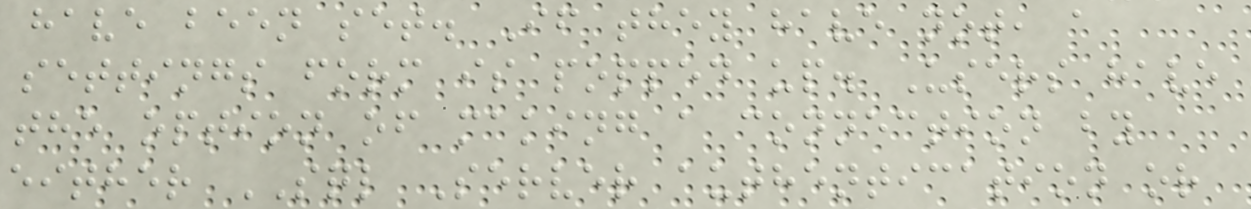have been set. If they have not, a
settings form is popped up. Users have
the option of making a connection by
either SQL Server authentication or
